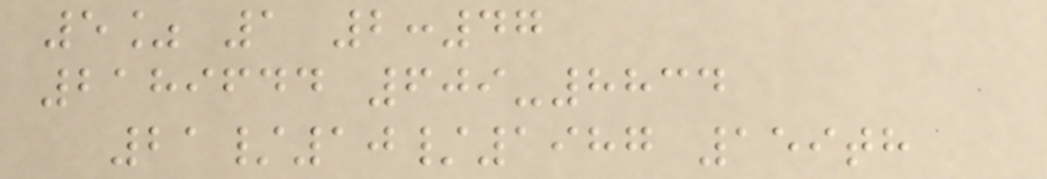5% 1 2:47
2189644 609-8834
21/10/1987 159th
